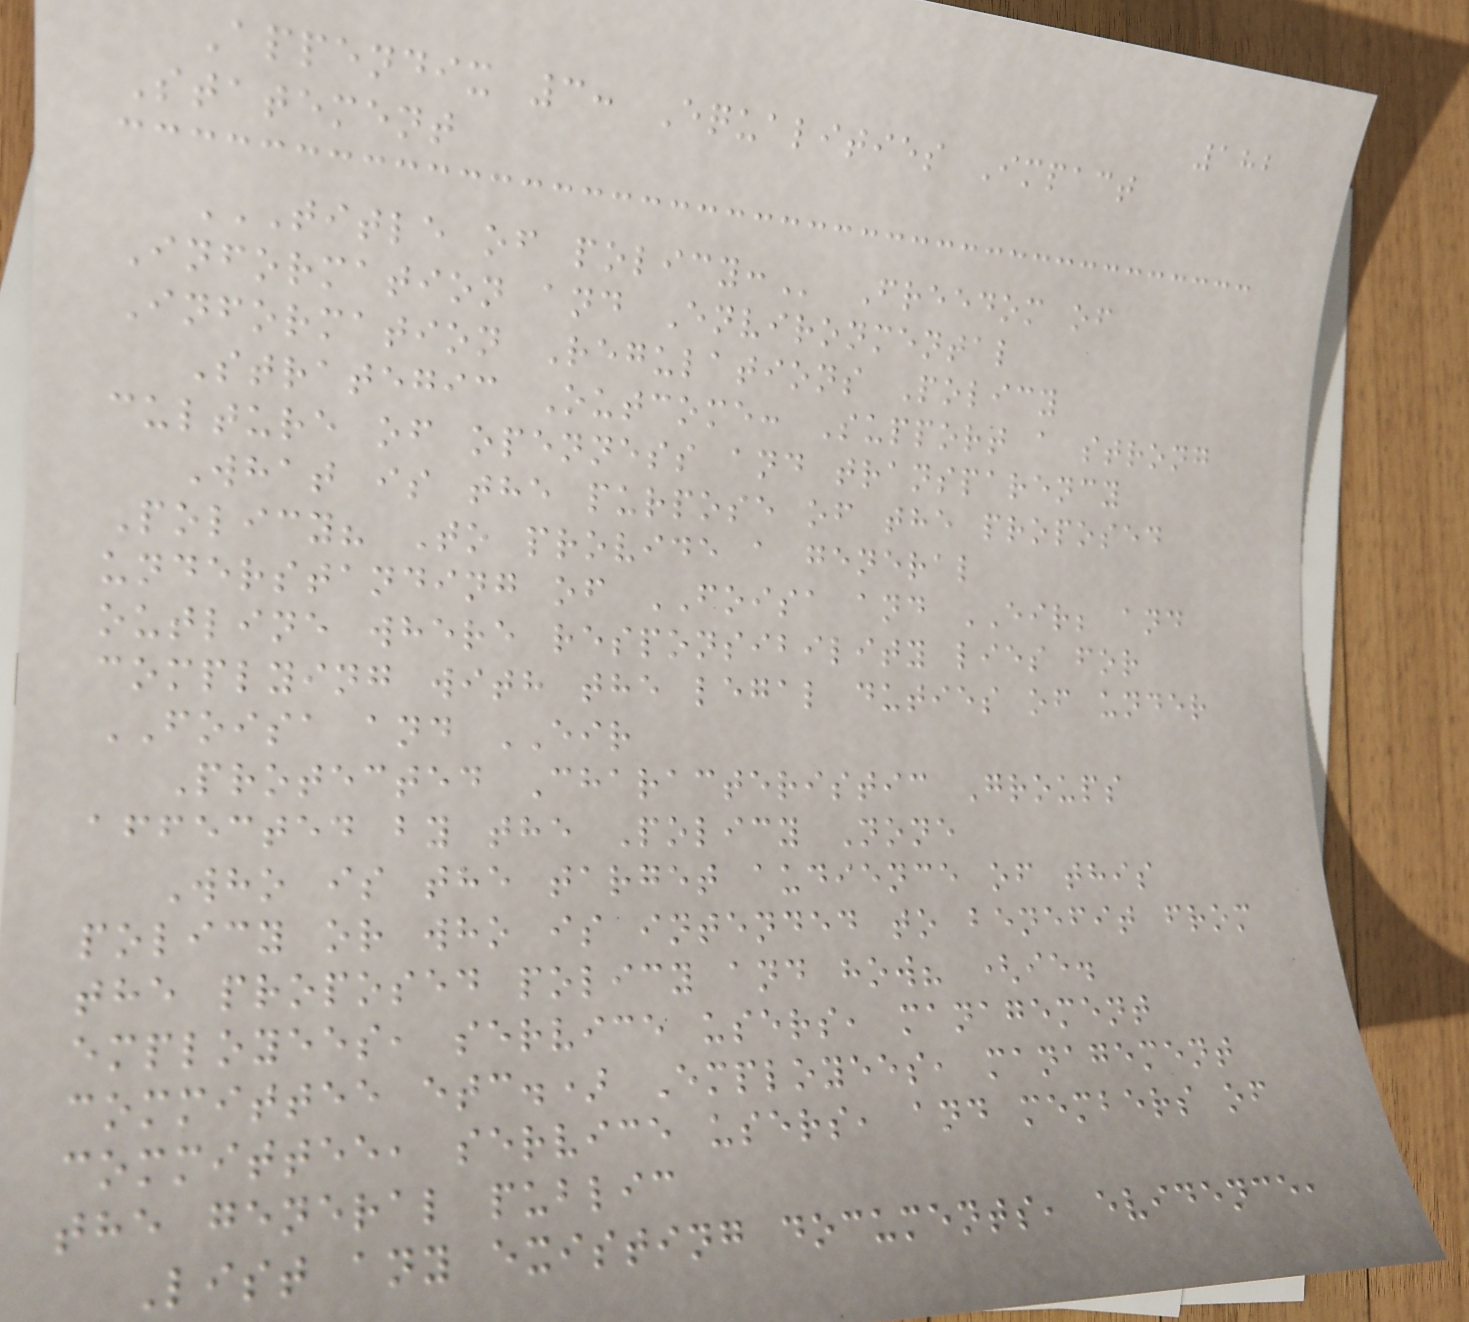182
Appendix 3: Equalities Impact
Statement
TITLE OF POLICY: Freedom of
Information and Environmental
Information Regulations Policy
Strategic Outcome: Support a strong
culture of openness and transparency
What is the purpose of the proposed
Policy? To provide a general
understanding of FOISA and EIR; and
outline where responsibility lies for
complying with the legal duties of under
FOISA and EIR
Protected Characteristic Groups
affected by the Policy None
Who is the target audience of this
policy or who is intended to benefit from
the proposed policy and how? (ie.
employees, service users, management
committee etc.) Employees, management
committee, service users, and members of
the general public
List any existing documents, evidence,
